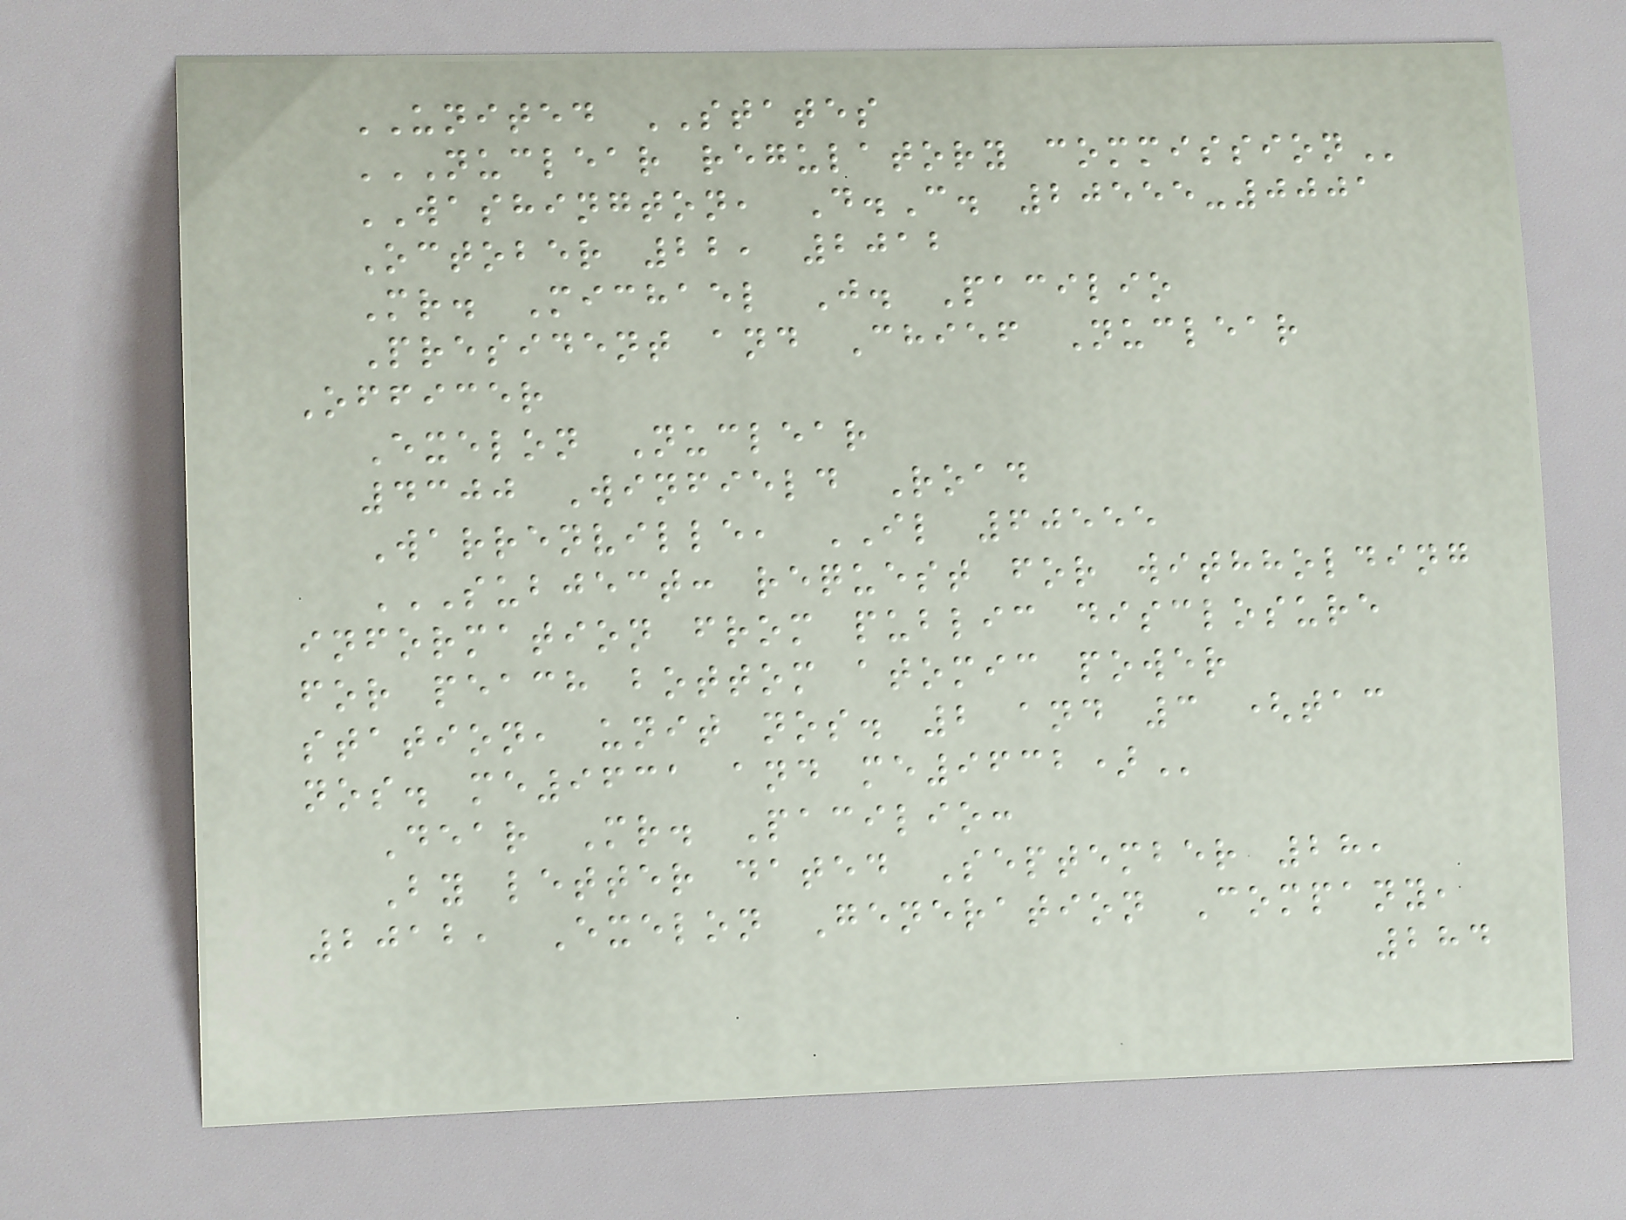UNITED STATES
NUCLEAR REGULATORY COMMISSION
WASHINGTON, D.C. 20555-0001
October 22, 2012
Mr. Michael J. Pacilio
President and Chief Nuclear
Officer
Exelon Nuclear
4300 Winfield Road
Warrenville, IL 60555
SUBJECT: REQUEST FOR WITHHOLDING
INFORMATION FROM PUBLIC DISCLOSURE
FOR PEACH BOTTOM ATOMIC POWER
STATION, UNIT NOS. 2 AND 3 (TAC
NOS. ME9631 AND ME9632)
Dear Mr. Pacilio:
By letter dated September 28,
2012, Exelon Generation Company,
284
